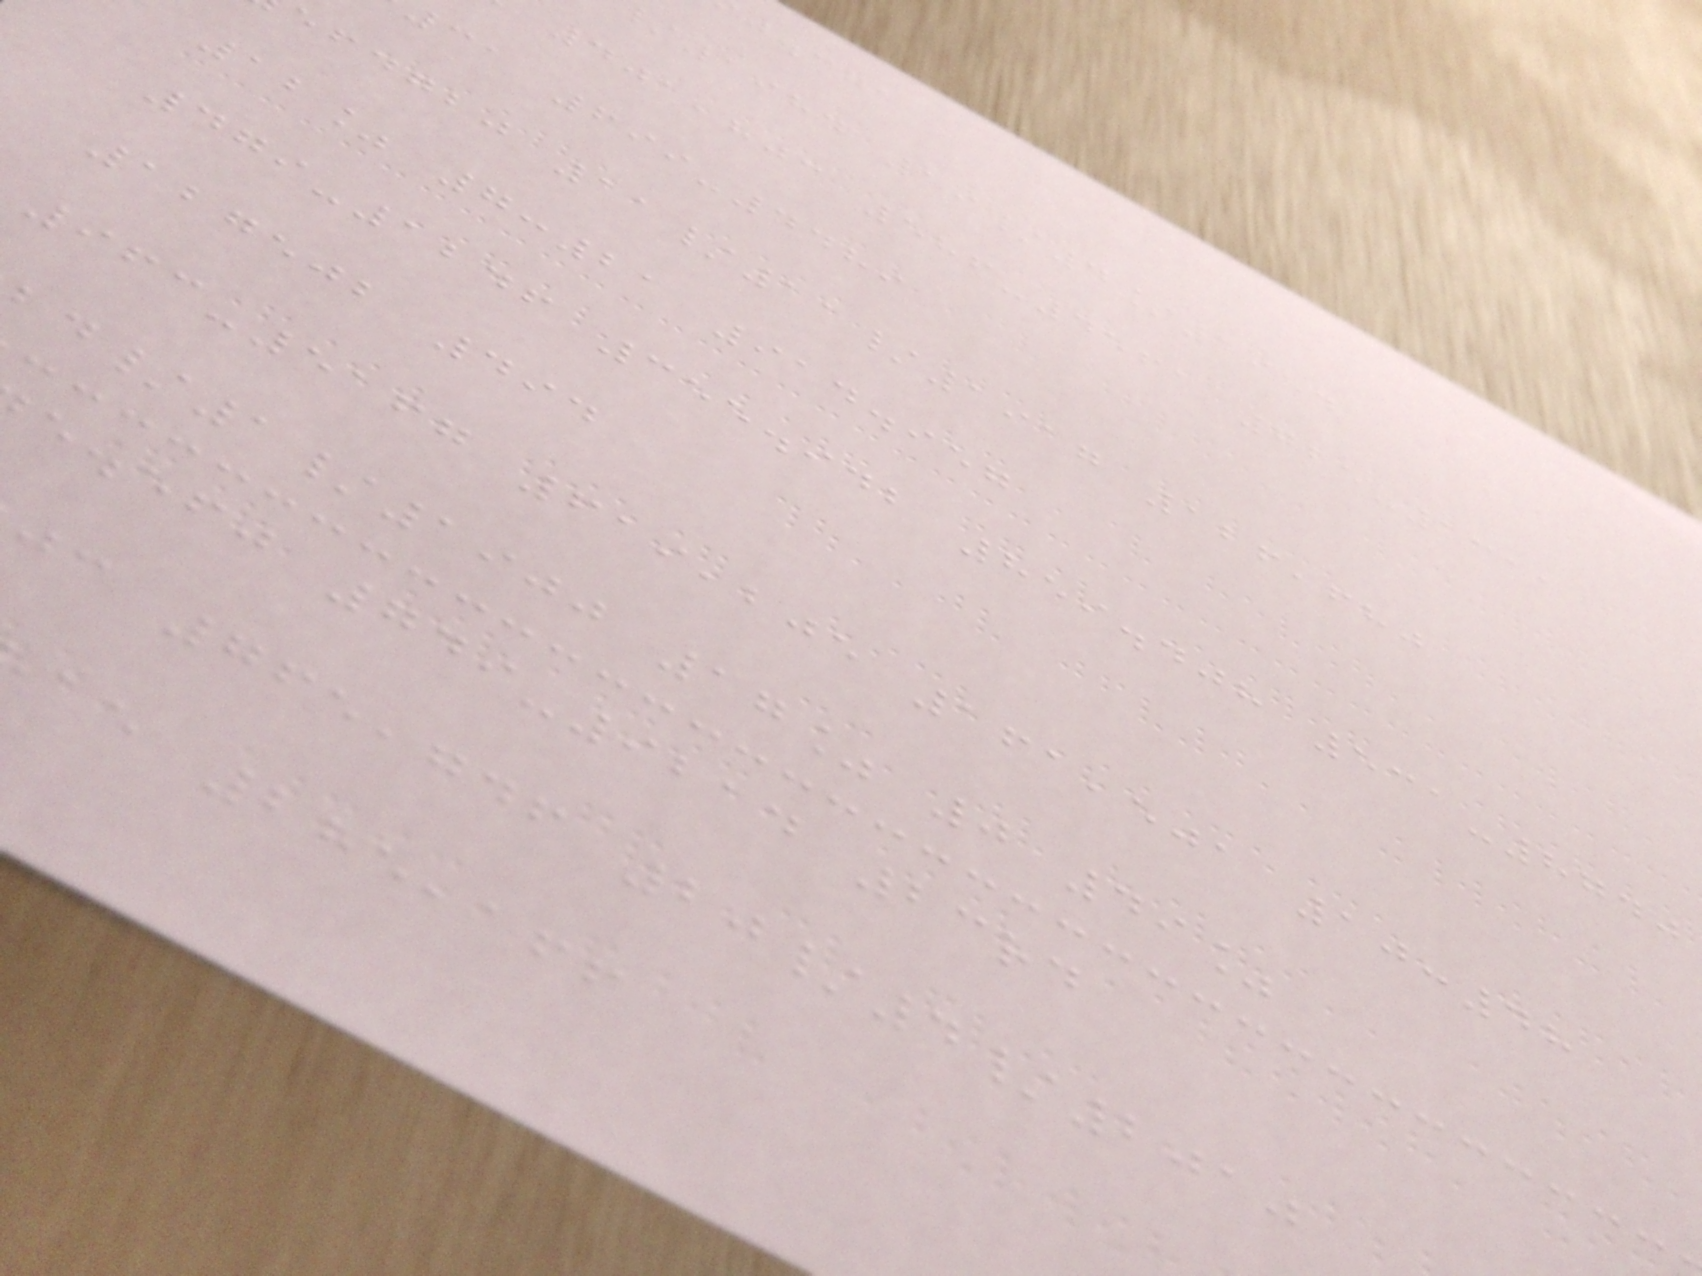j.cga
1984 19/4/1954
401,803 586-4561 725-1311
31 699-4489
efdgbj 11/11/1917 126,680
12% 7:21 914.957
479-1246 355.942 859.408 531-8740
127502 494
963-5167 619,205 161,501 10:48
/1/1900 17% 0 49%
e.efj 749-9214 23rd
jc 765,746 20/4/2010
ae 285,166
